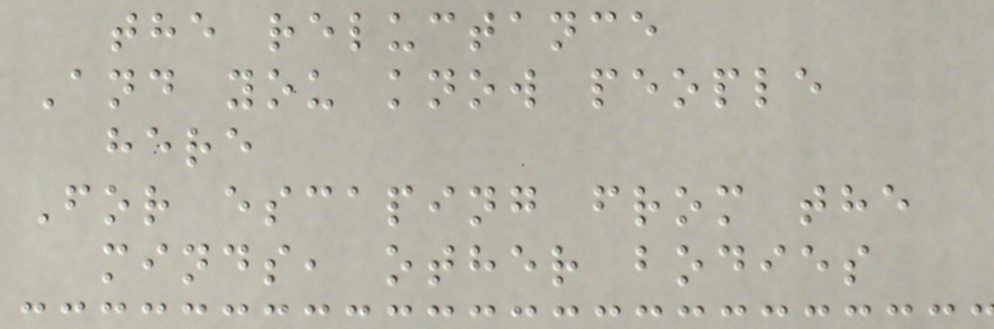the reluctance
And you know people
here
For escaping from the
minds, other bodies
